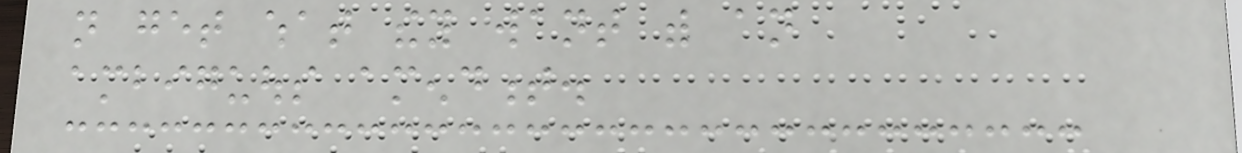not get what they want with an
ambiguous amendment.
